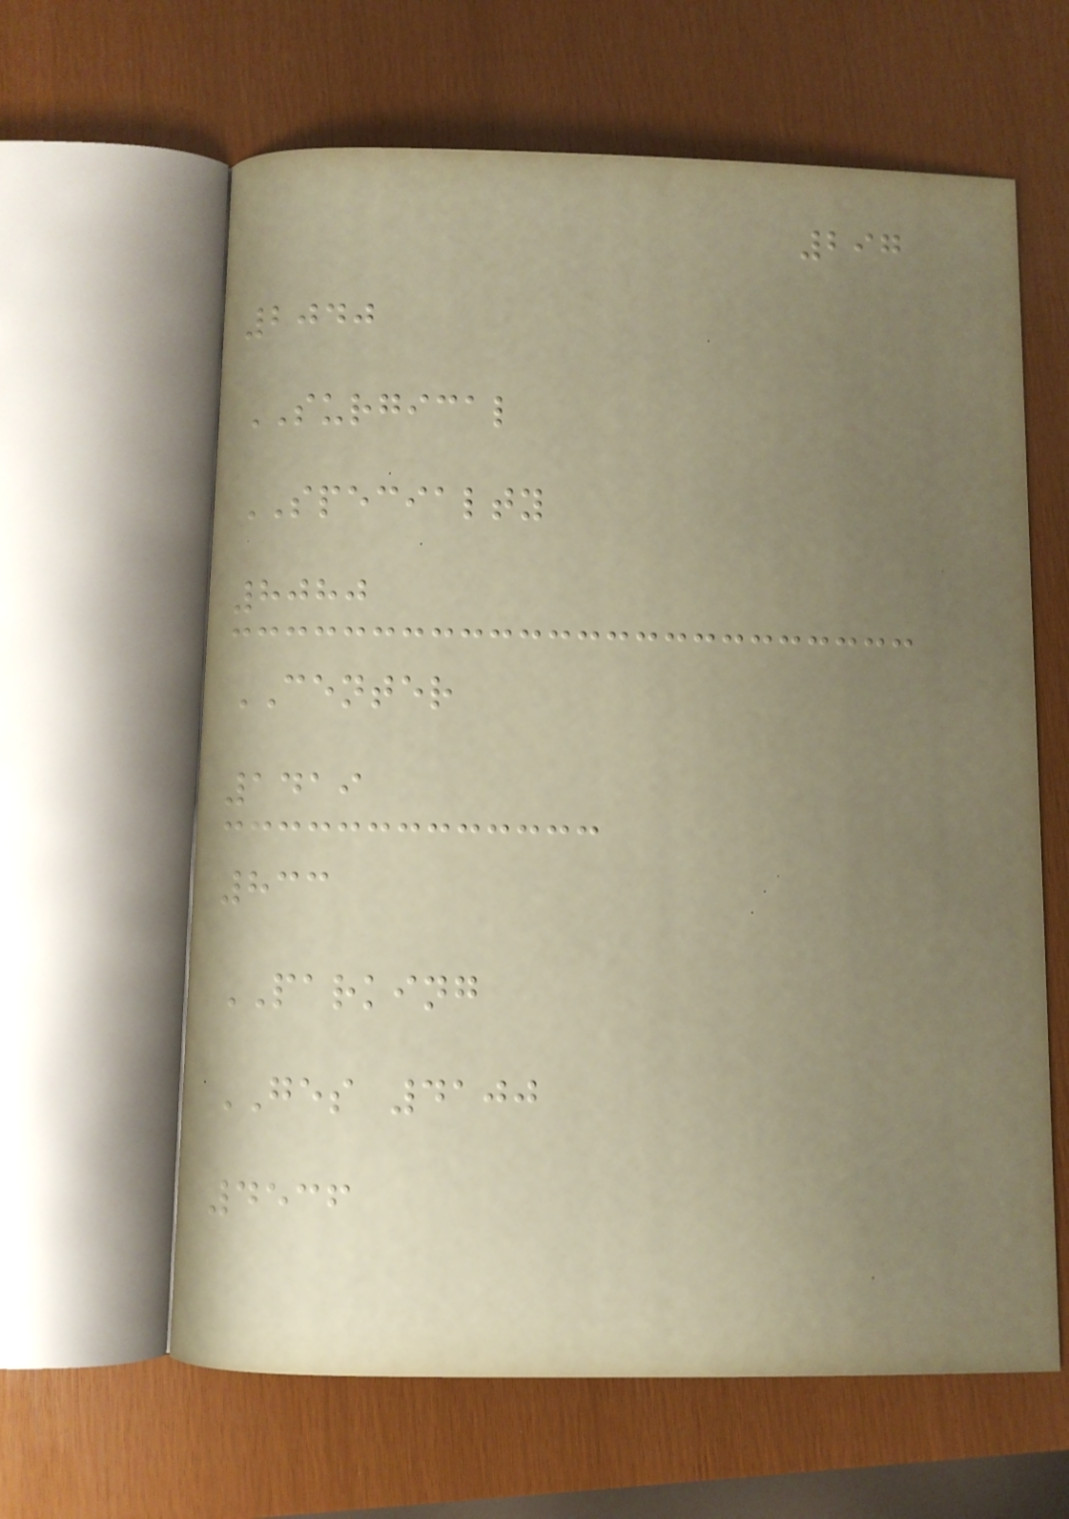297
2040
SURGICAL
SPECIALTY
8080
CENTER
1419
833
PARKING
GES 4100
4536
